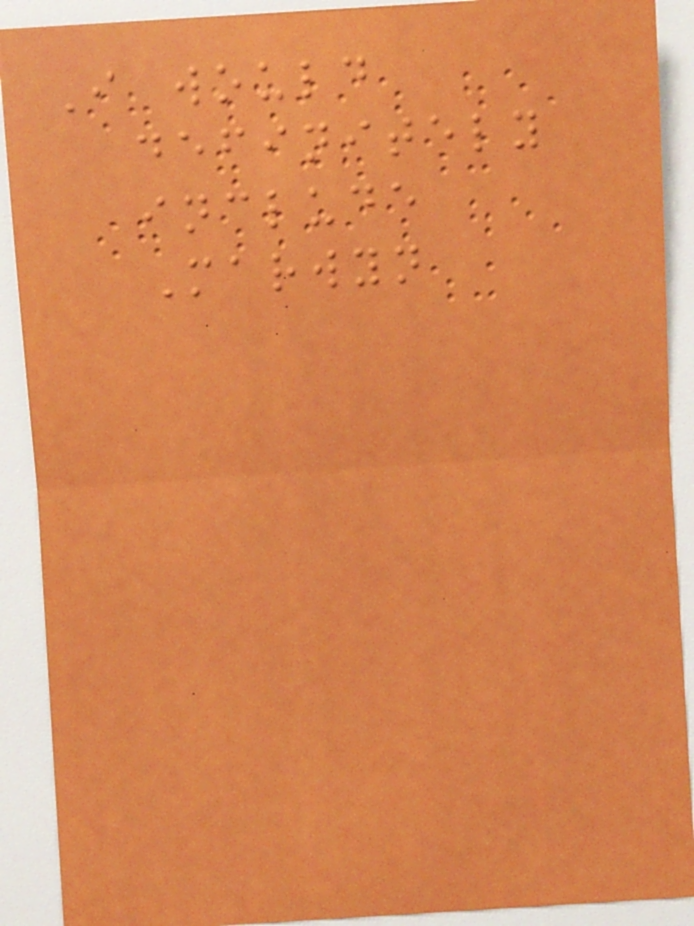I would
definitely
include
Marwyn
